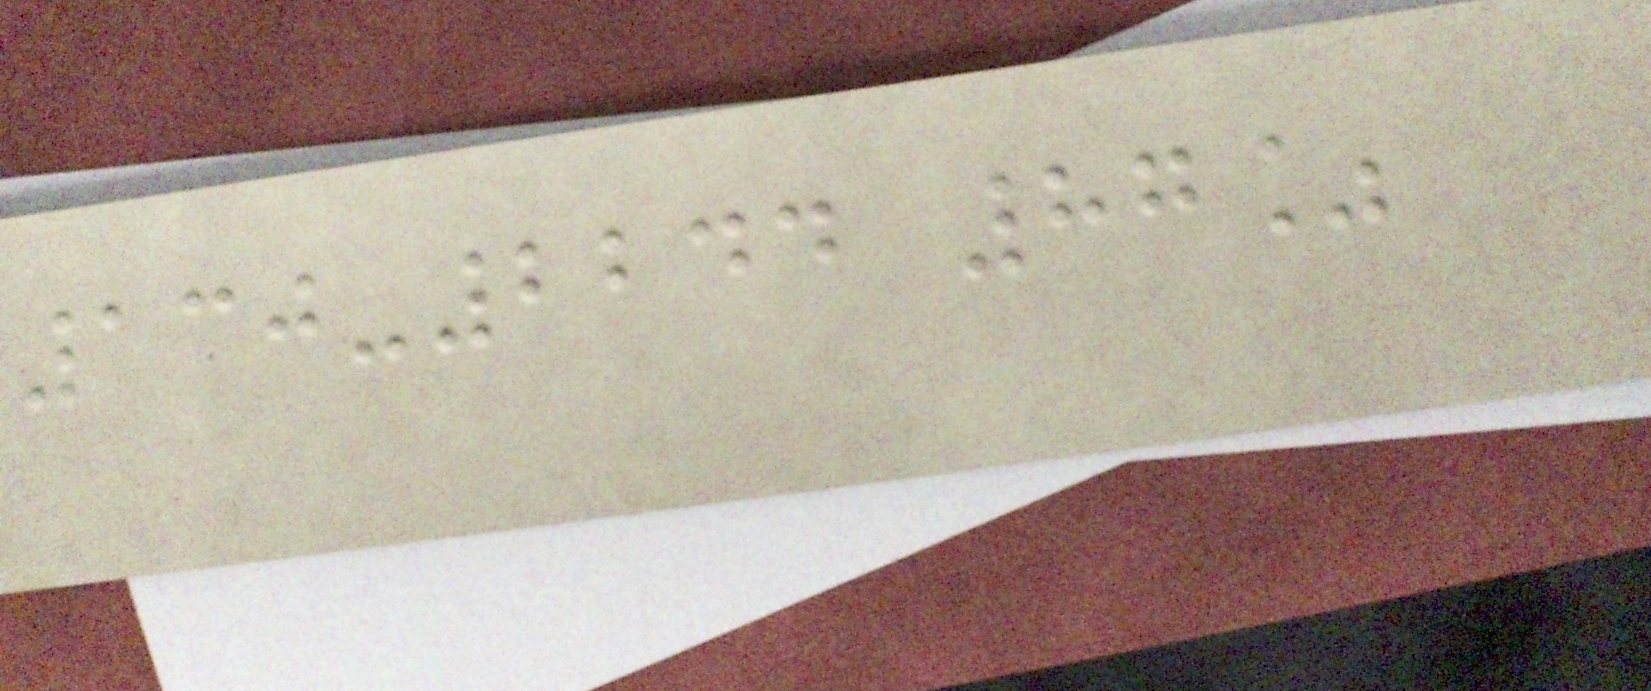130-2244 87%
